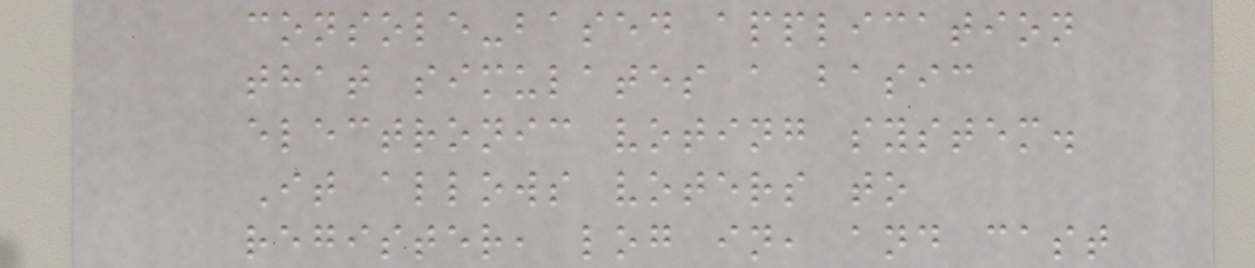console-based application
that simulates a basic
electronic voting system.
It allows voters to
register, log in, and cast
